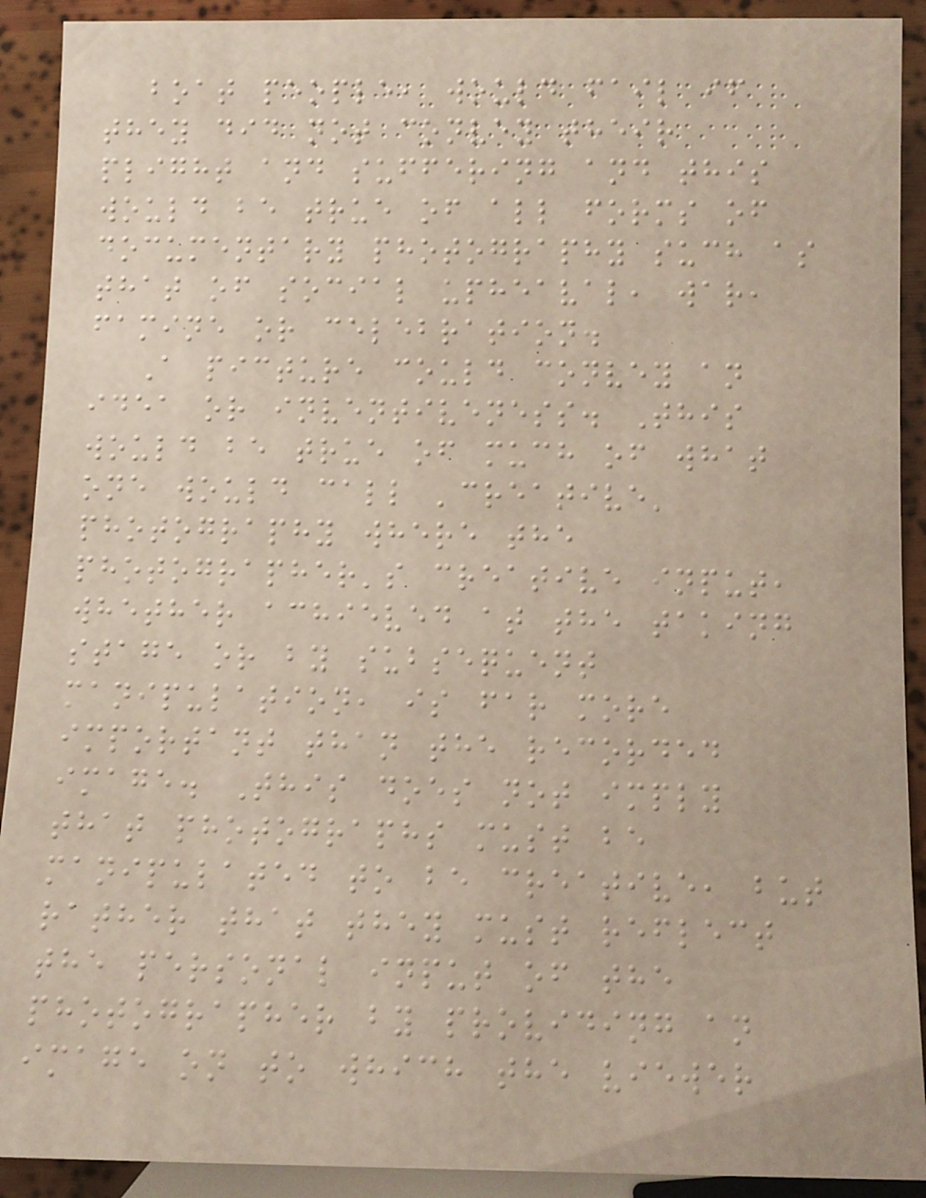boat people, would fail if
they did not convey their
plight and suffering and this
would be true of all forms of
documentary photography such as
that of social upheaval, war,
famine or celebration.
A picture could convey an
idea or inventiveness. This
would be true of much of what
one would call 'creative'
photography where the
photographer's creative input,
whether achieved at the taking
stage or by subsequent
manipulation, is far more
important than the recorded
image. This does not imply
that photographs must be
manipulated to be creative, but
rather that they must reflect
the personal input of the
photographer by providing an
image on to which the viewer
